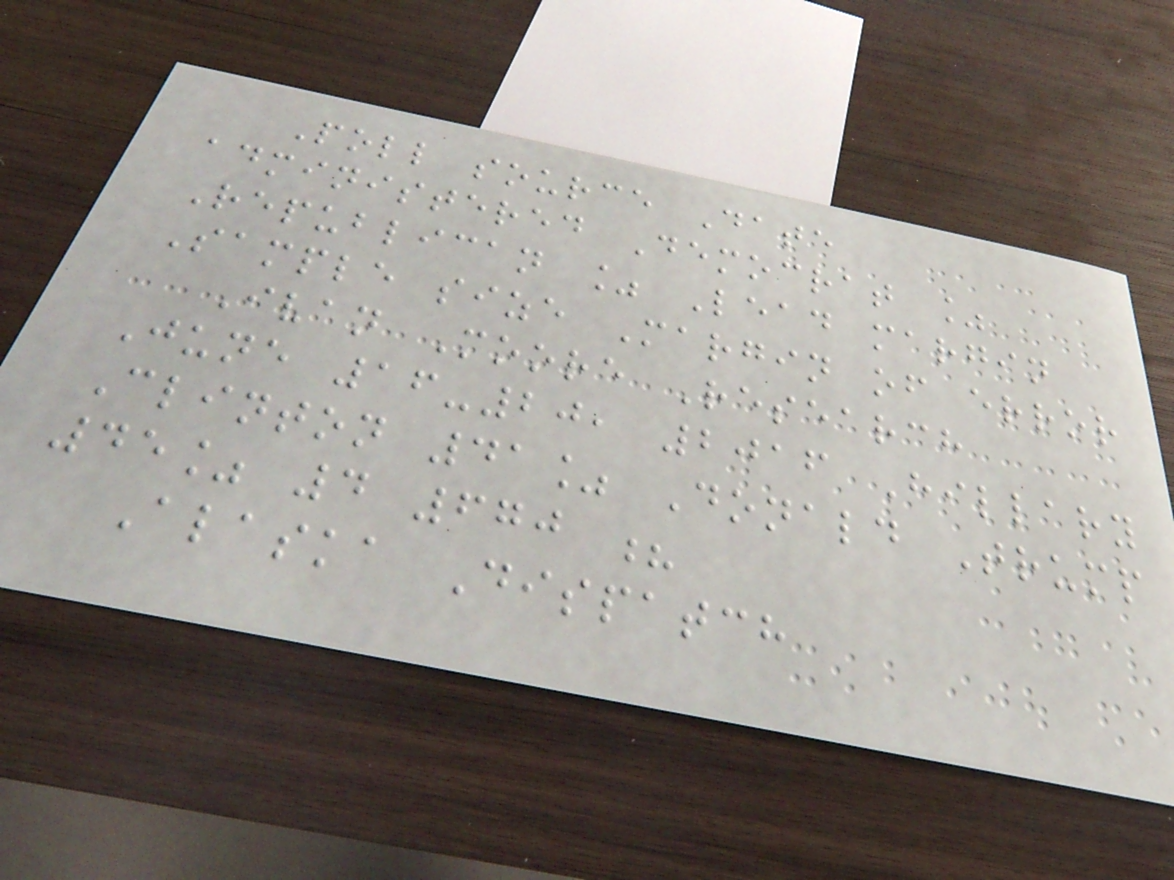Poll source Date
administered Democrat %
Republican % Lead margin
Sample size Margin of error
Ivan Moore Research
June 16-20, 2016 Hillary
Clinton 41% Donald Trump
45% 4 670 ?
Alaska Dispatch
